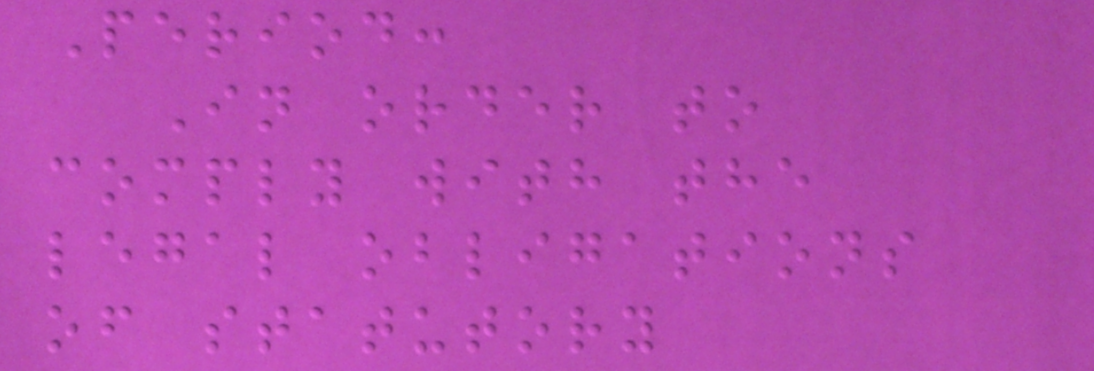Period:
In order to
comply with the
legal obligations
of statutory
